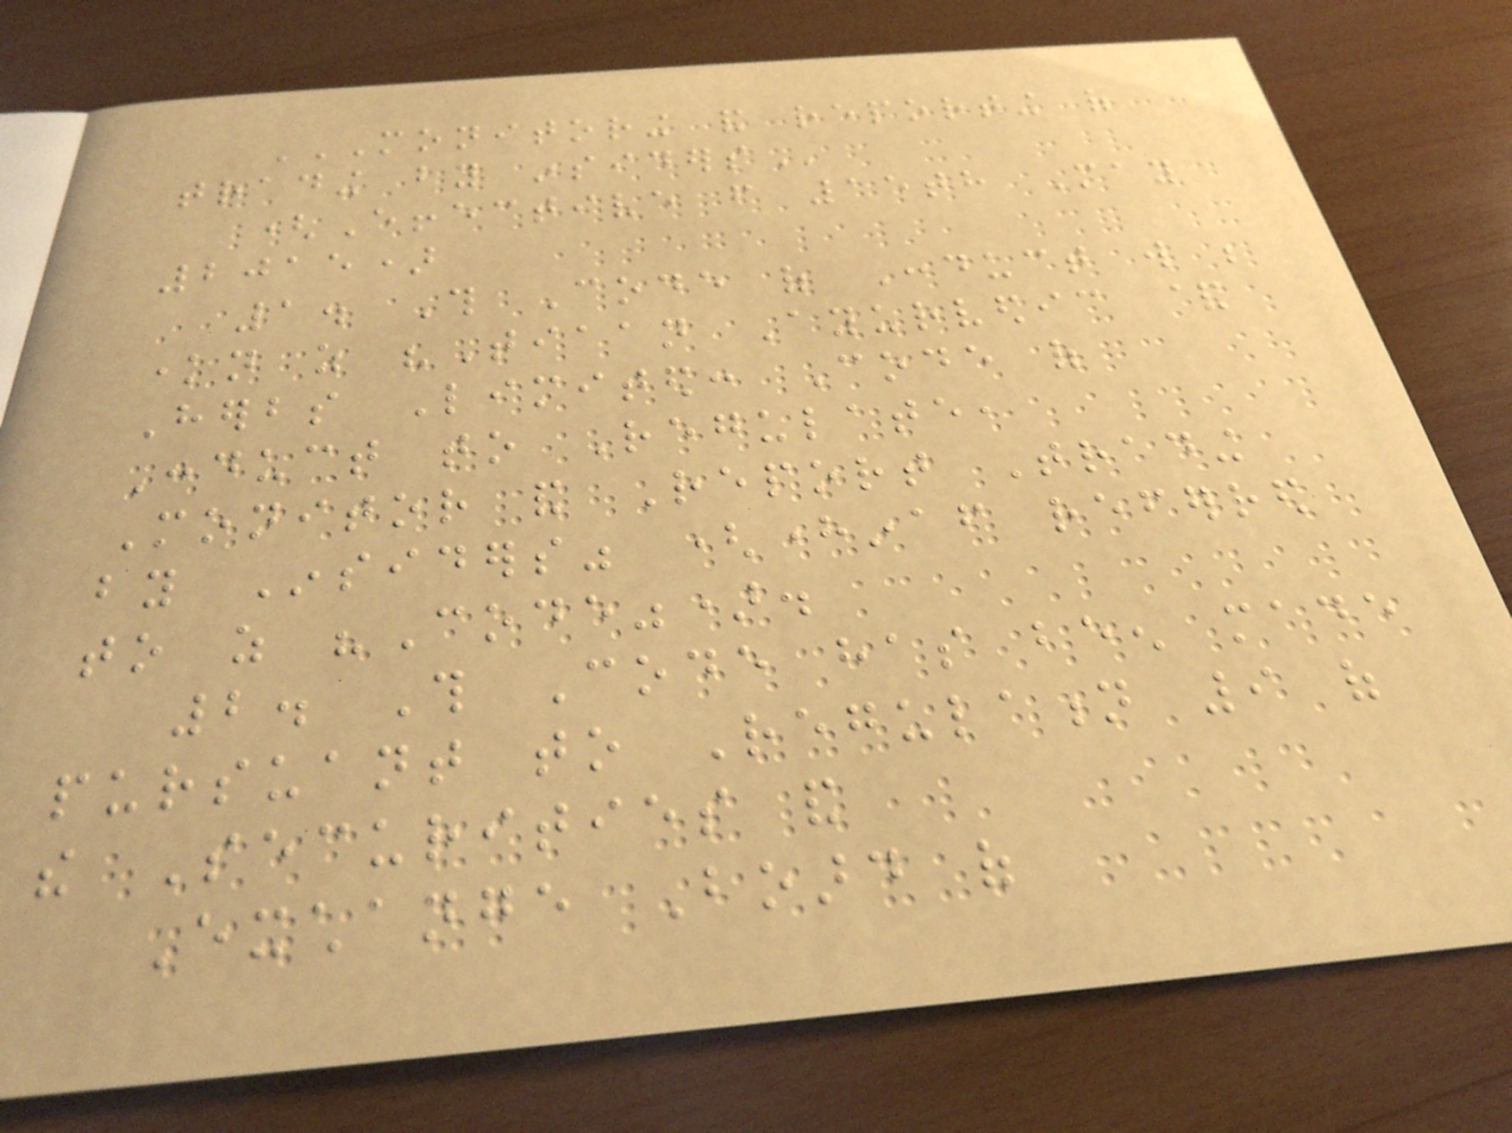MONITORING AND REPORTING OF
TRADING BY INSIDERS
(Effective from 15th May
2015)
1. This Code of Conduct will be
known as "Tiaan Ayurvedic &
Herbs Limited: Code of
Conduct to Regulate,
Monitor and Report Trading
by Insiders" (hereinafter referred
to as "Code").
2. This Code has been made
pursuant to Regulation 9 of
the Securities and
Exchange Board of
